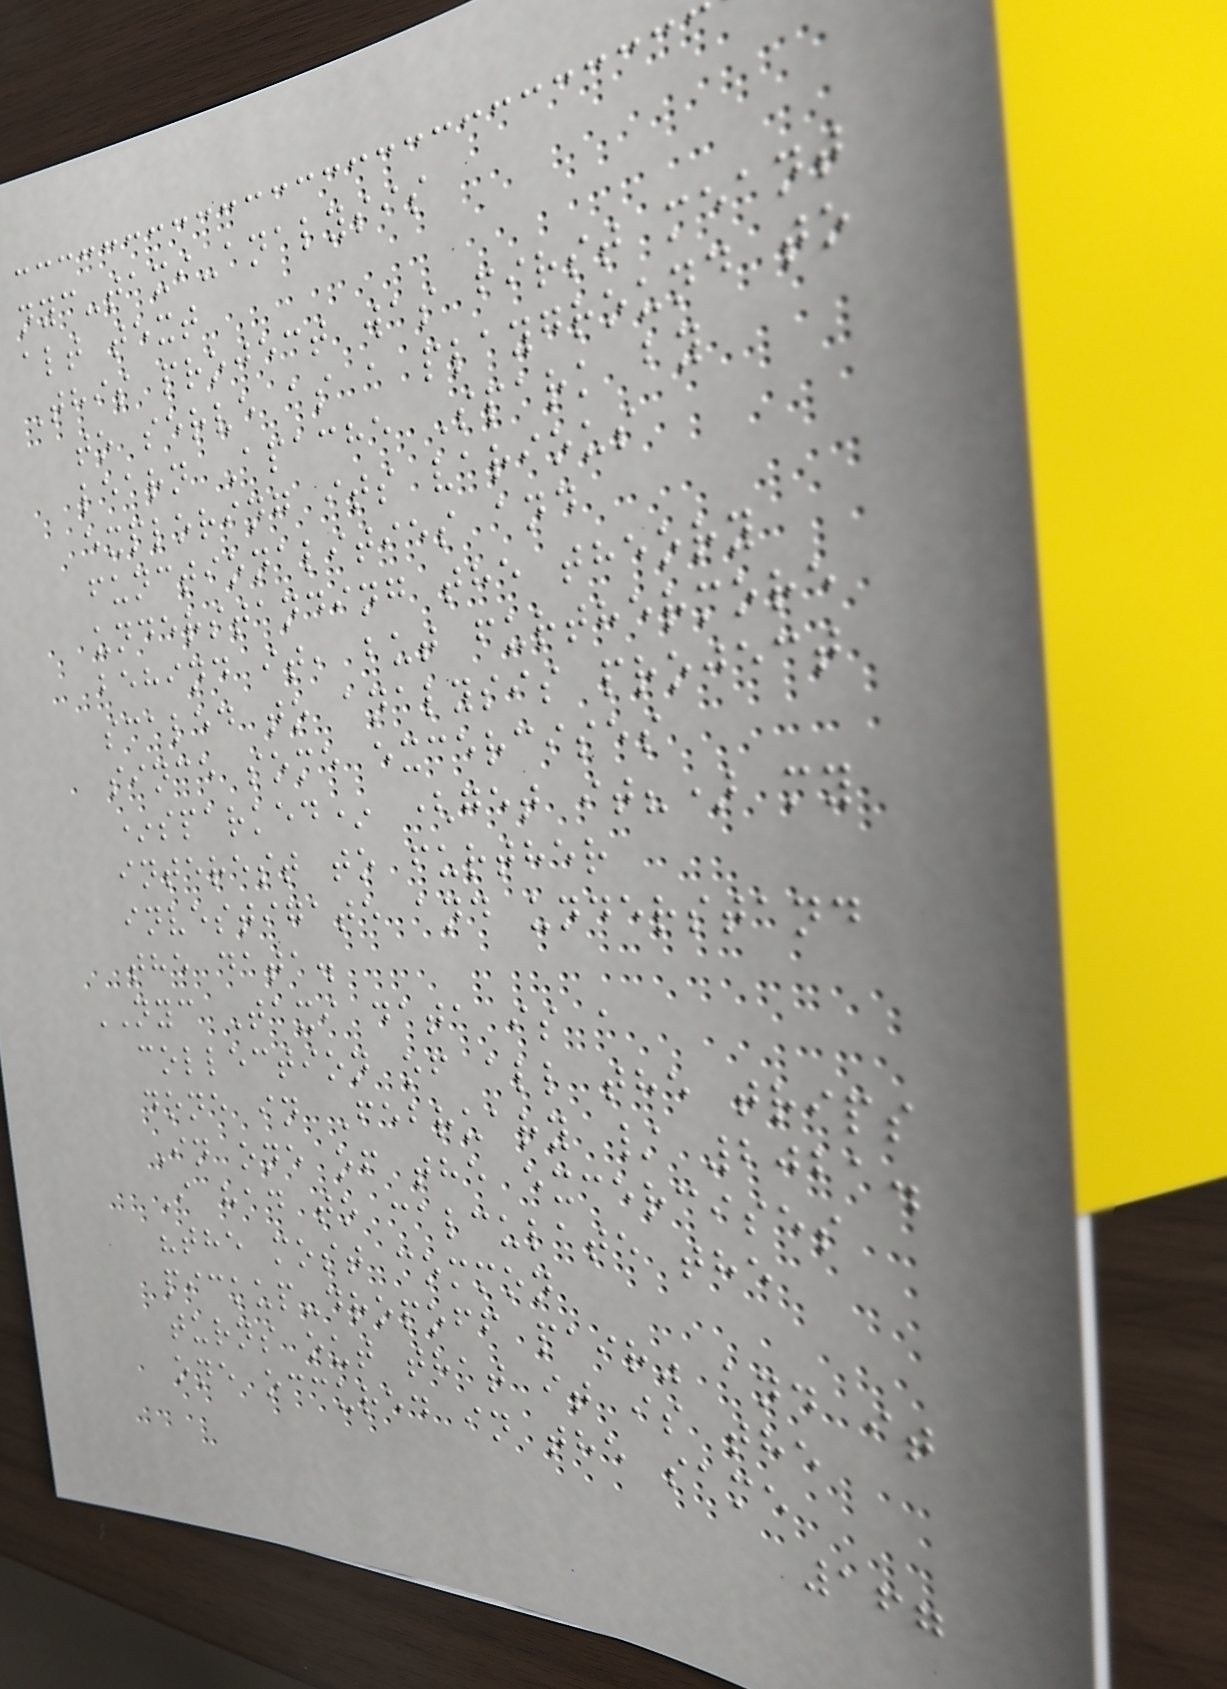nyc-taxi-analysis
alt text
This project was first meant
to serve as a playground to
learn Apache Spark by
exploring its various
functionalities and
understanding the theory
behind it, but furthermore
scaled to analysis project
since some excercises
*sparked* (get it?) my
interest to further
investigate and understand
the data.
NYC Taxi data is a
collection of all the trips
done in February / 2021.
In one of the excercises
I had to calculate the
"the most common
pickup-dropoff pair" and it
turns out that it is the
one occured in the same
167
